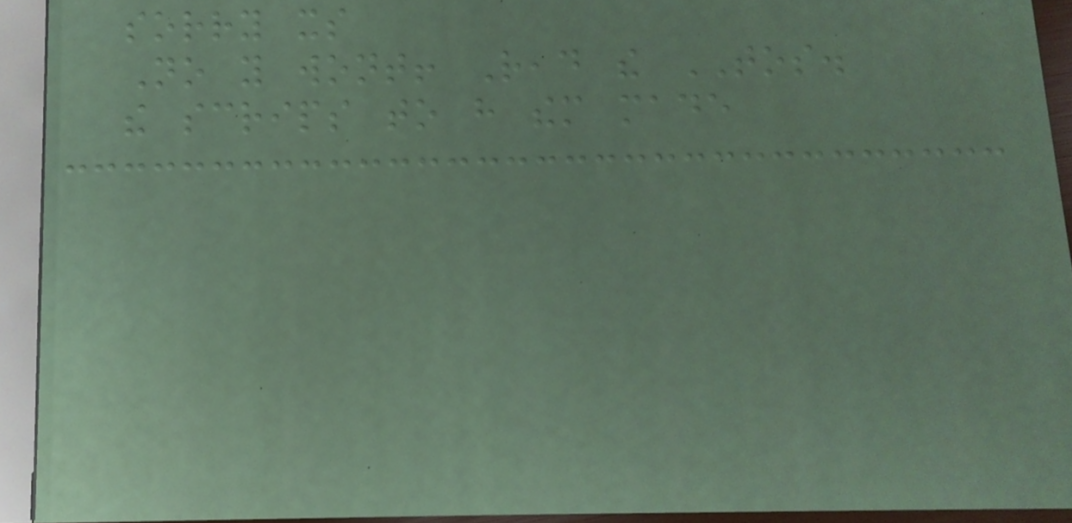sorry its
No you wont! Read the TOS.
the scrips to have them made
